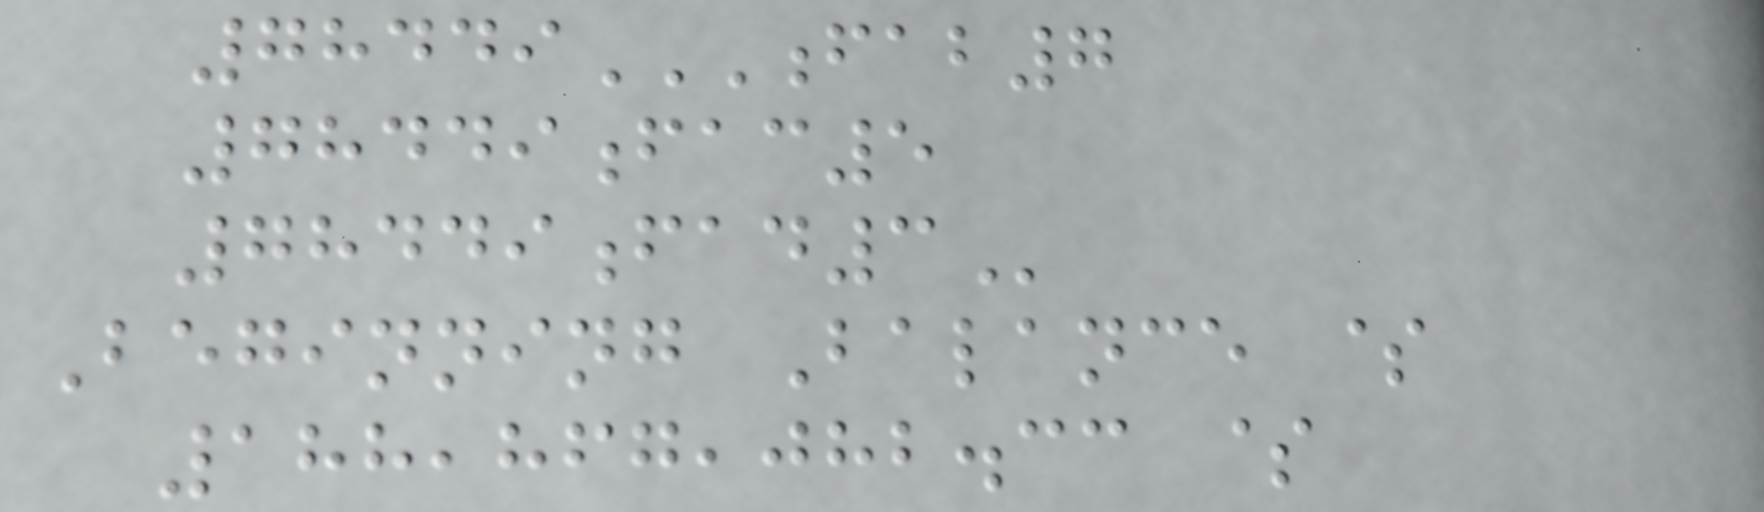78449FAB7
78449FAC5
78449FAD3
Beginning Balance $
188,867,082.33 $
